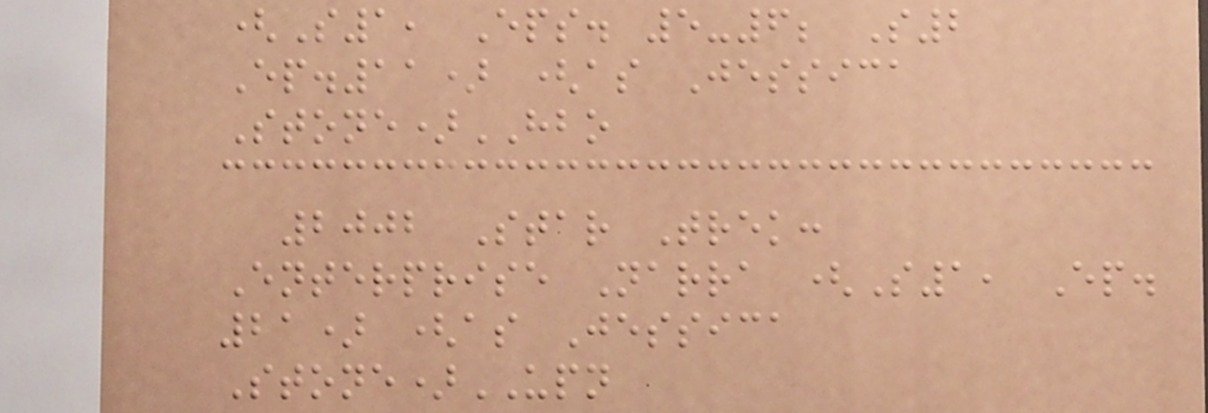(S1, Eps. 5-6; S2
Ep.11) (as Jessica
Stone)HBO
2002 Star Trek:
Enterprise Narra (S1, Ep.
21) (as Jessica
Stone)UPN
